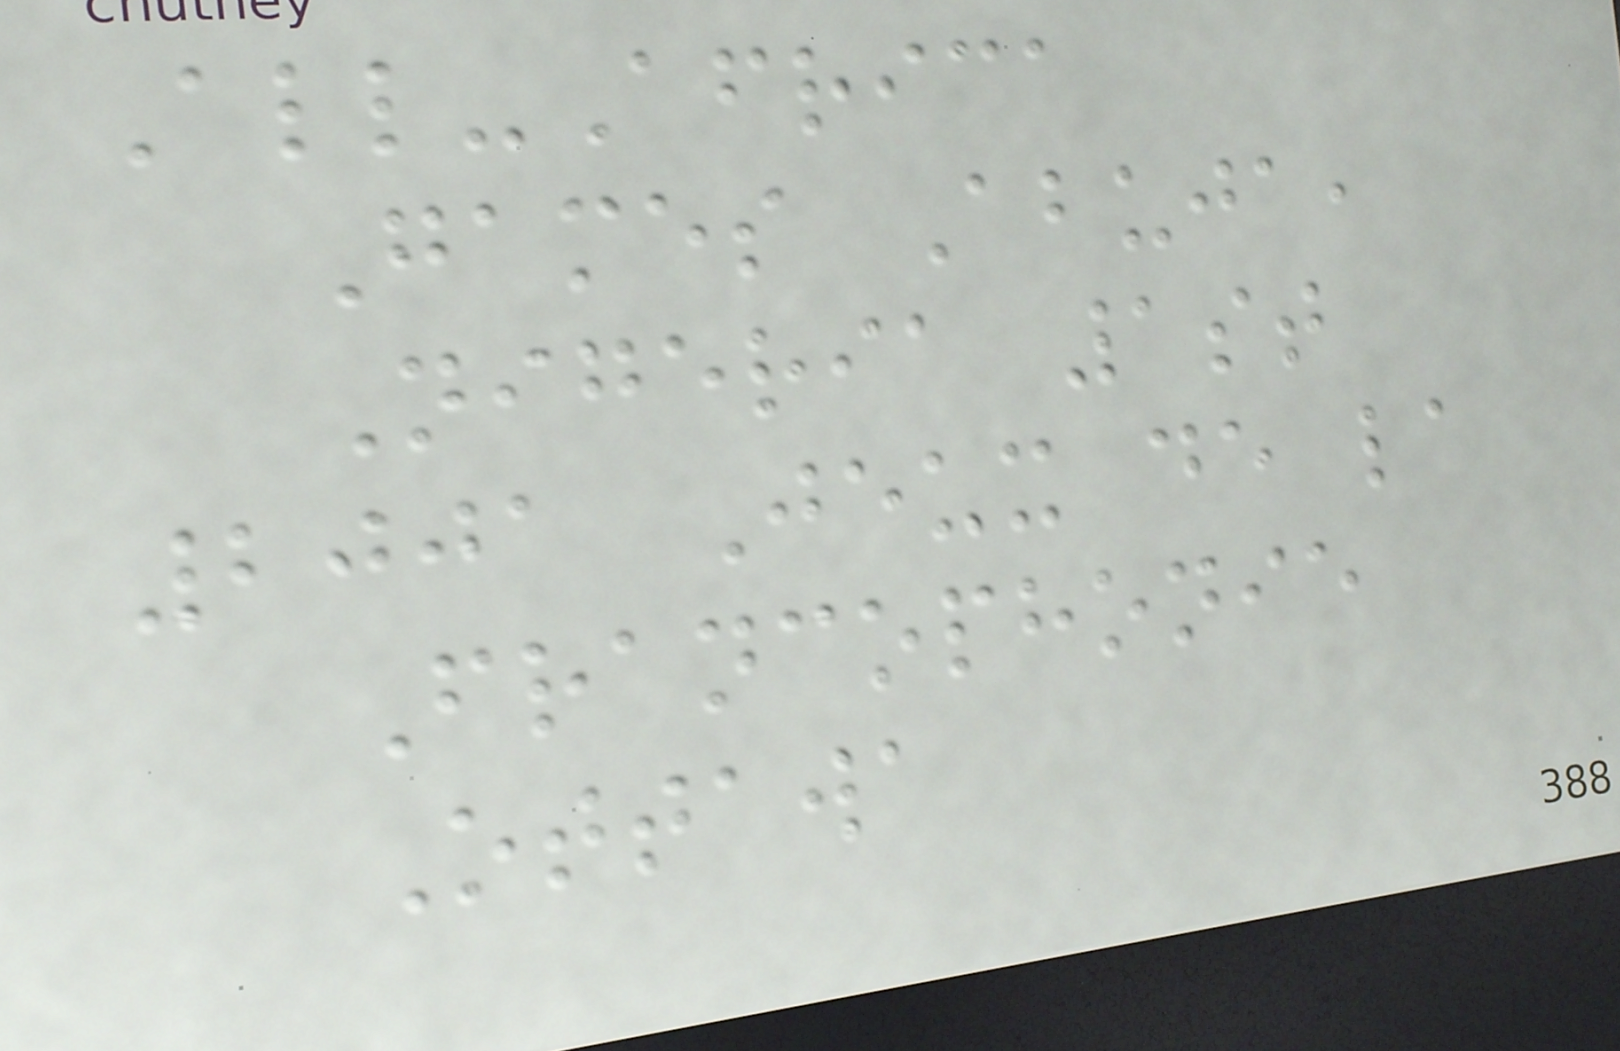All-Africa
Games Abuja,
Nigeria 1st
2001 Jeux de la
Francophonie
Ottawa
